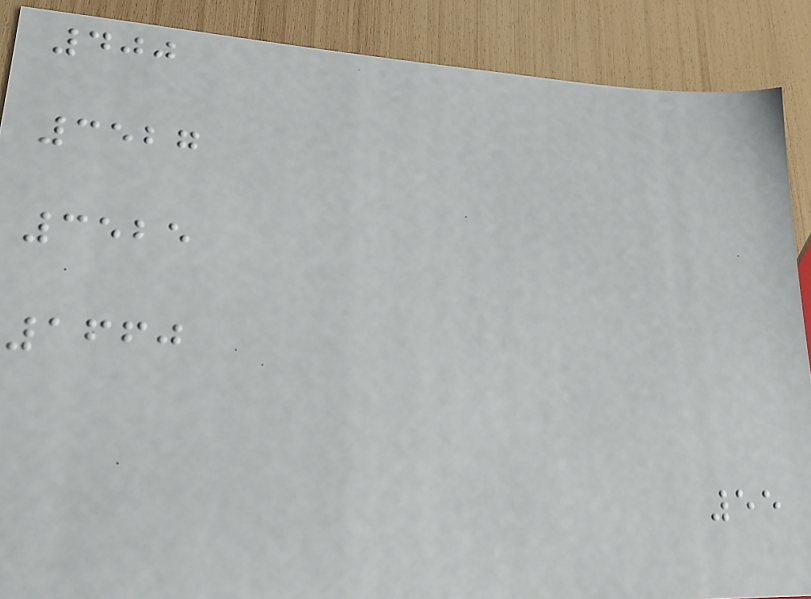400
3527
3525
1660
55
